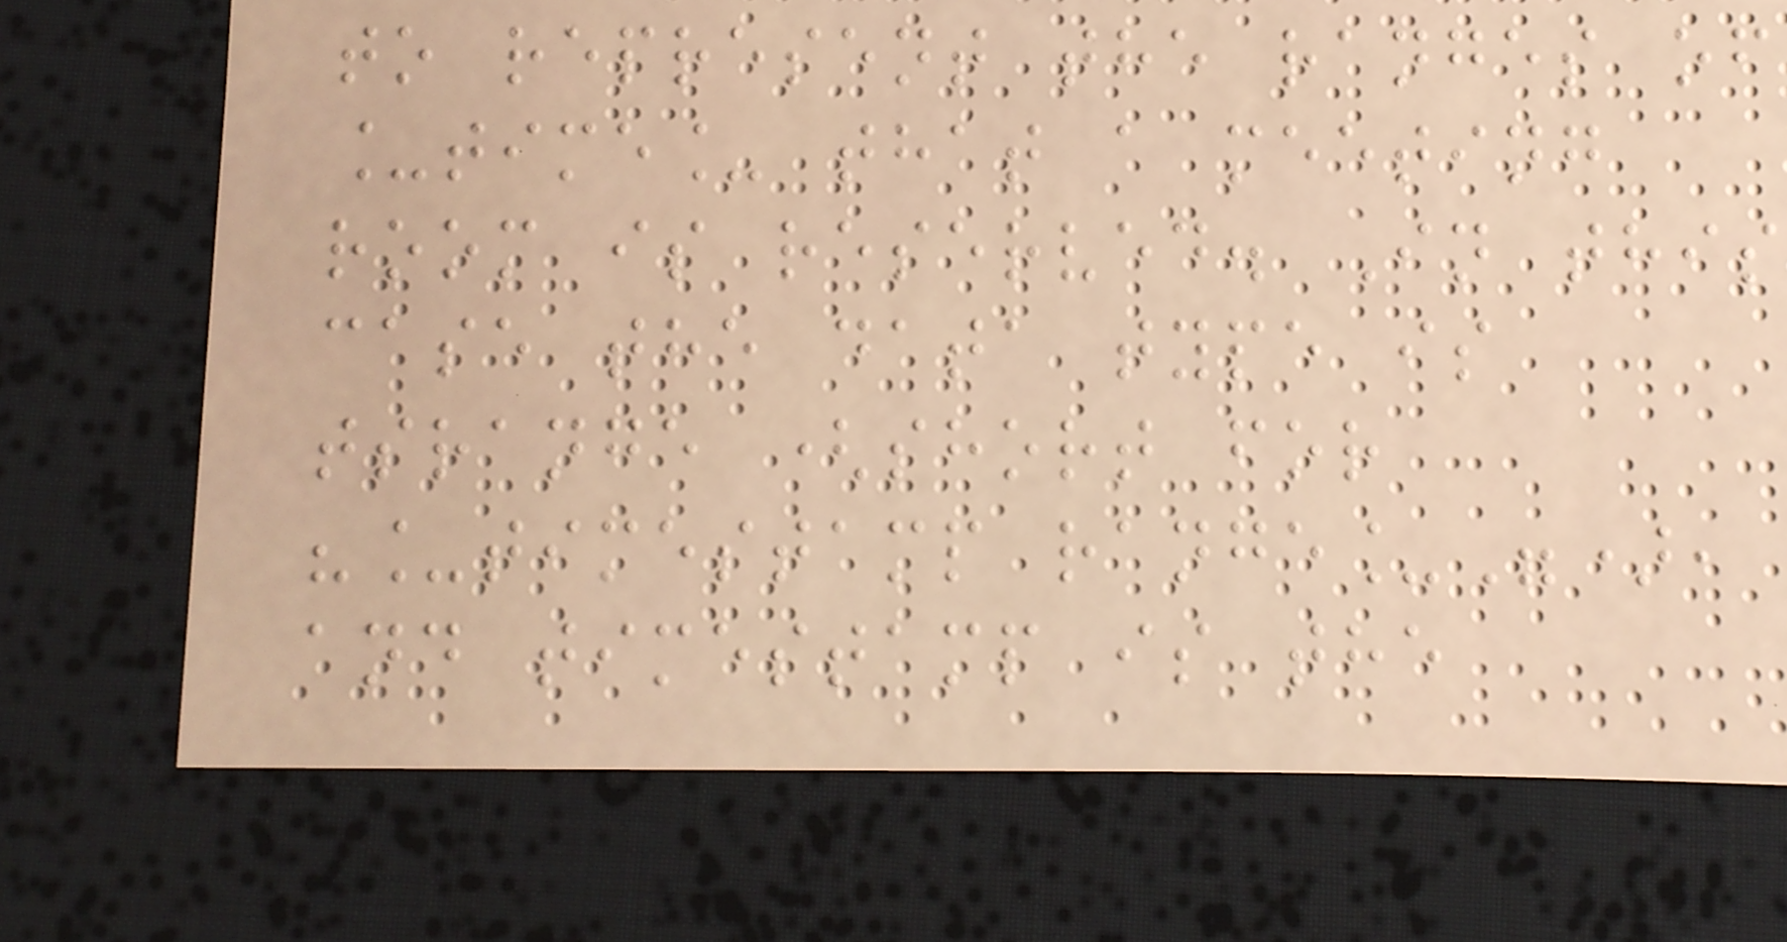to represent the ranges of
_time_ that a meeting
room is reserved. In this
case the data type is
tsrange (short for
"_timestamp range_"),
and timestamp is the
